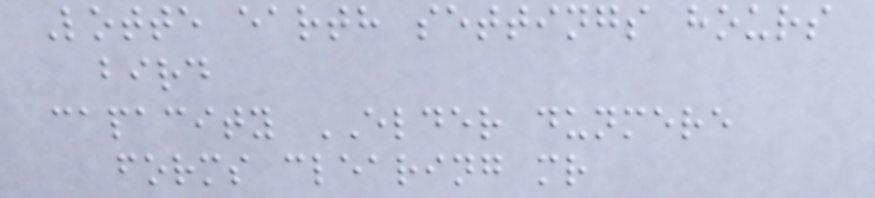Lotte earth settings hours
bird
capacity ELDER dunmere
forms clearing mr
